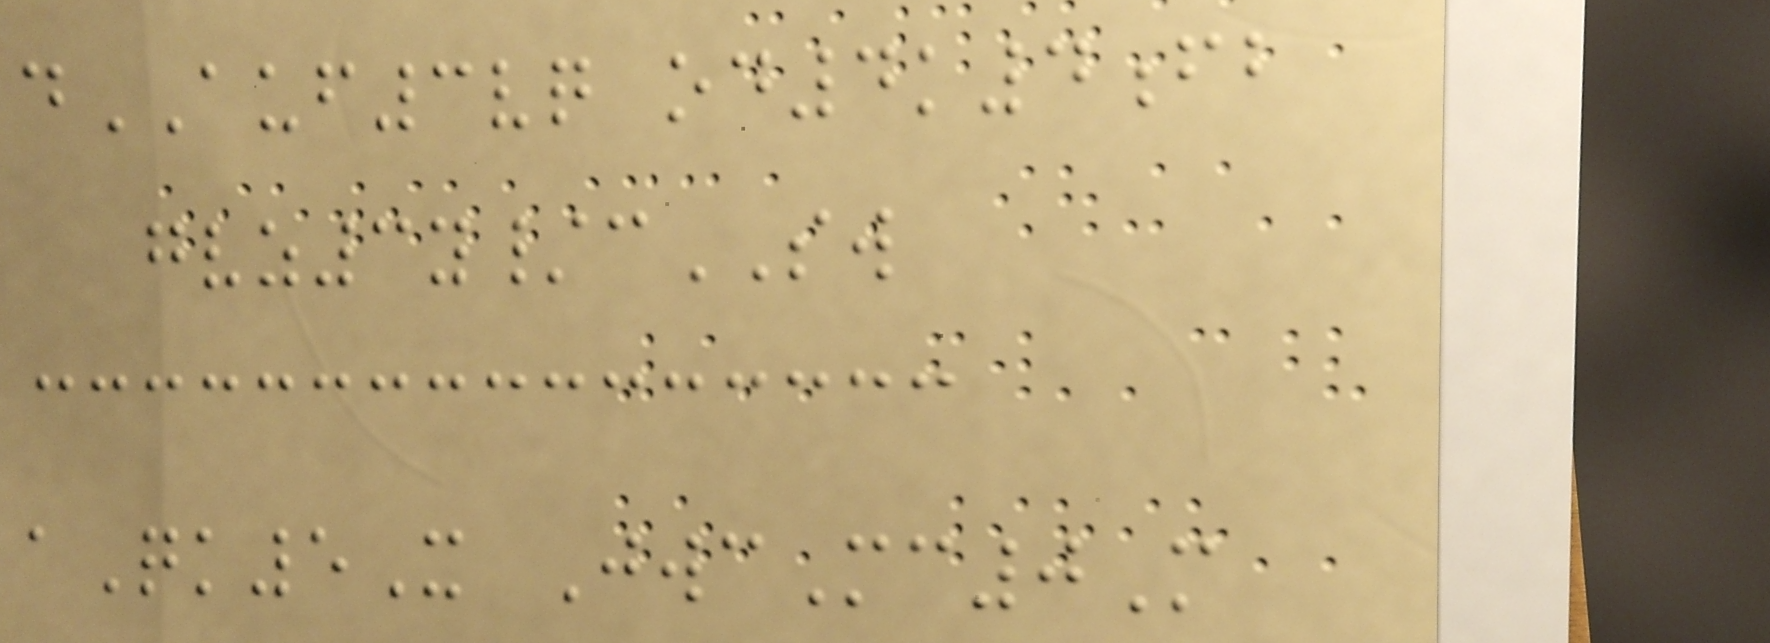dAUF3vq od4k4fb
gvz3y/cSW
aQk5X JwcMc0M
